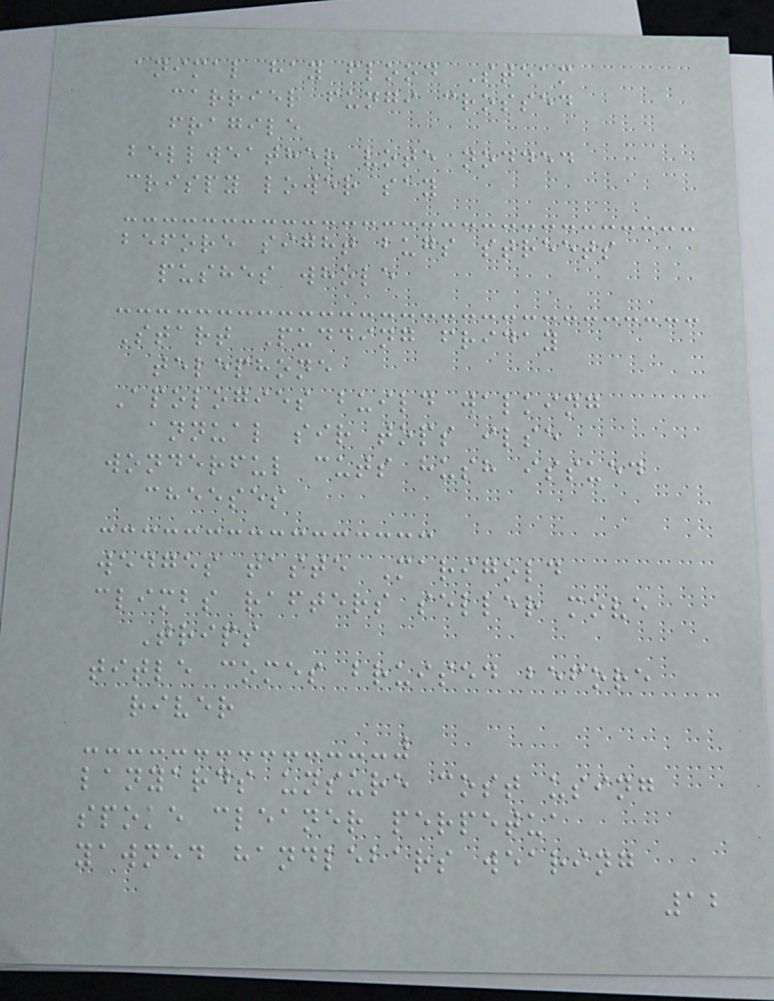animal hay flood Steam
carrier fungi crossed
fragile
bellweather vote nodded
crispy lower say
before sight bugs streets
pushes whole
Start Pudding friday
telephone
Apologies build walking
annual sir tops ilse
wonderful cuts hush issued
cheeses
wedges taste Marigold
climbs rafters seller move
Trips
title comes bruised before
river
lanyards unsure cost using
spoke cleaner perpetua
yawned handlebars wearing
12
